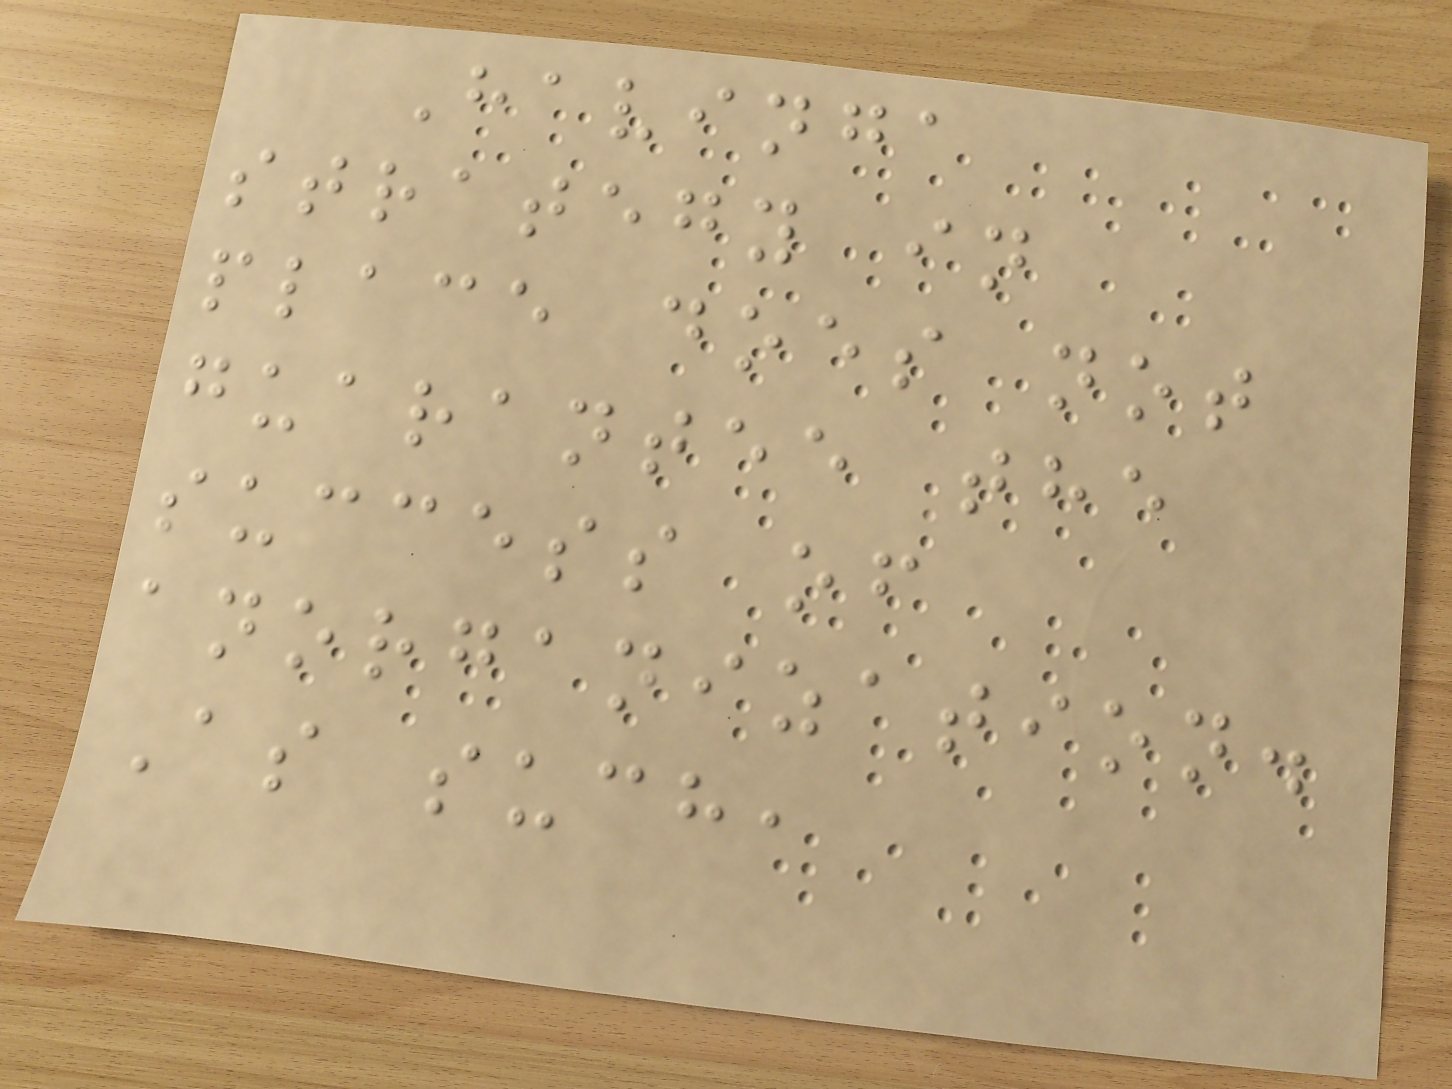Havinga
strategy in
place does not
guarantee the
success of
anorganization.
As such,
